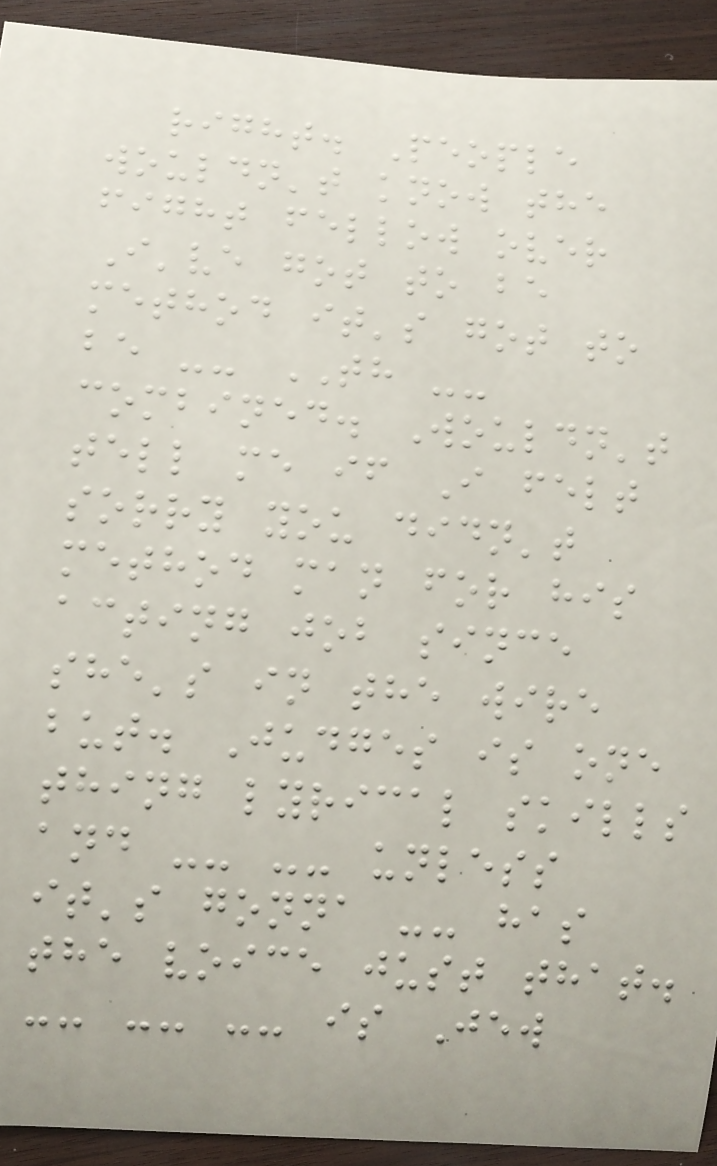right. People
wouldn't know the
fight fellow over
I've got to be
method it's got to
be -- TH --
combined. Wouldn't
tell me if I felt
sorry you didn't
method man for his
acting job since
she's in the wire
but. Judges is one
thing lyrical skills
and -- -- unless
it's gonna -- has
the voice just that.
-- -- -- is Jew
